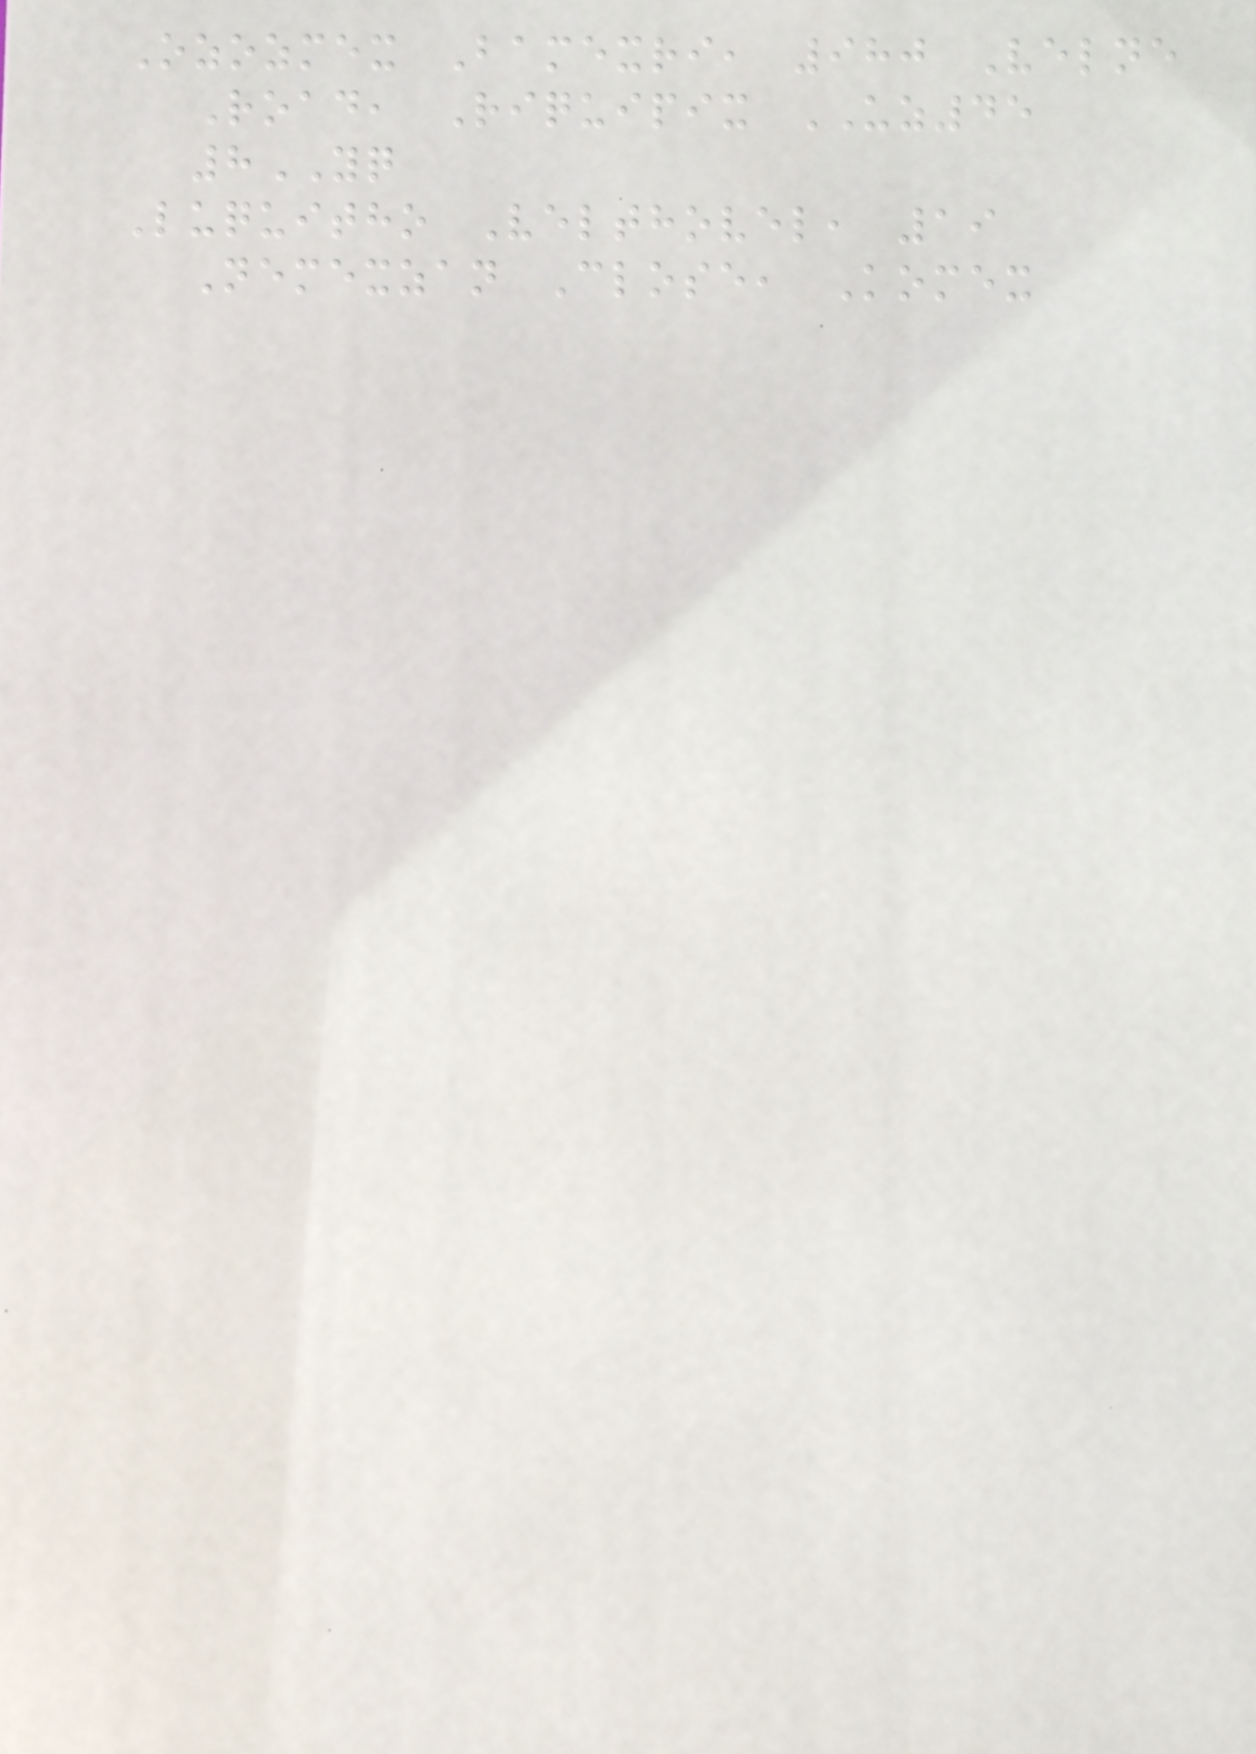Ozozmex Bamexri, 980 Velne
Road, Riquipix UZ45
8YQ
Luquitho Velthovel, 19
Nemexzan Close, Komex
